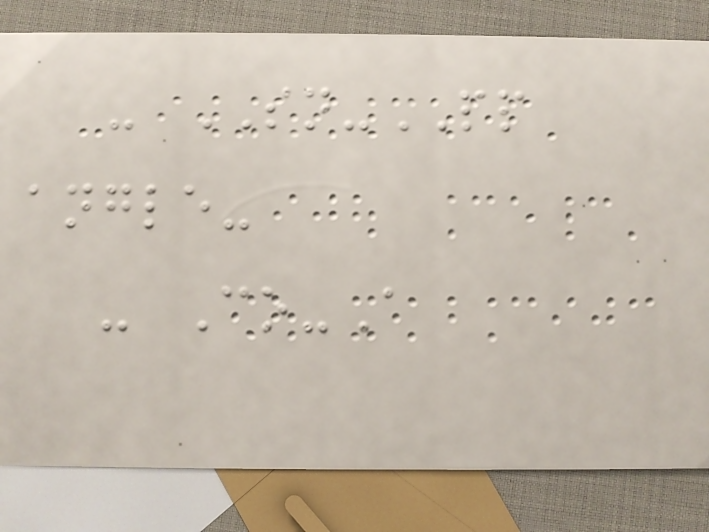- SN-PP
angle-
- Co-A
